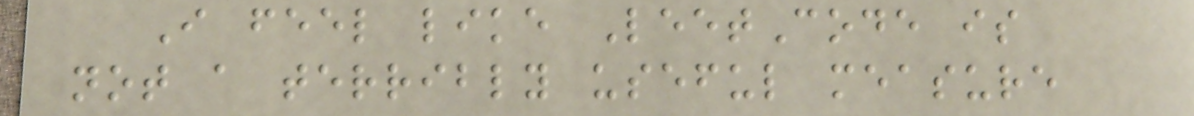I feel like LeetCode is
not a terribly useful measure
